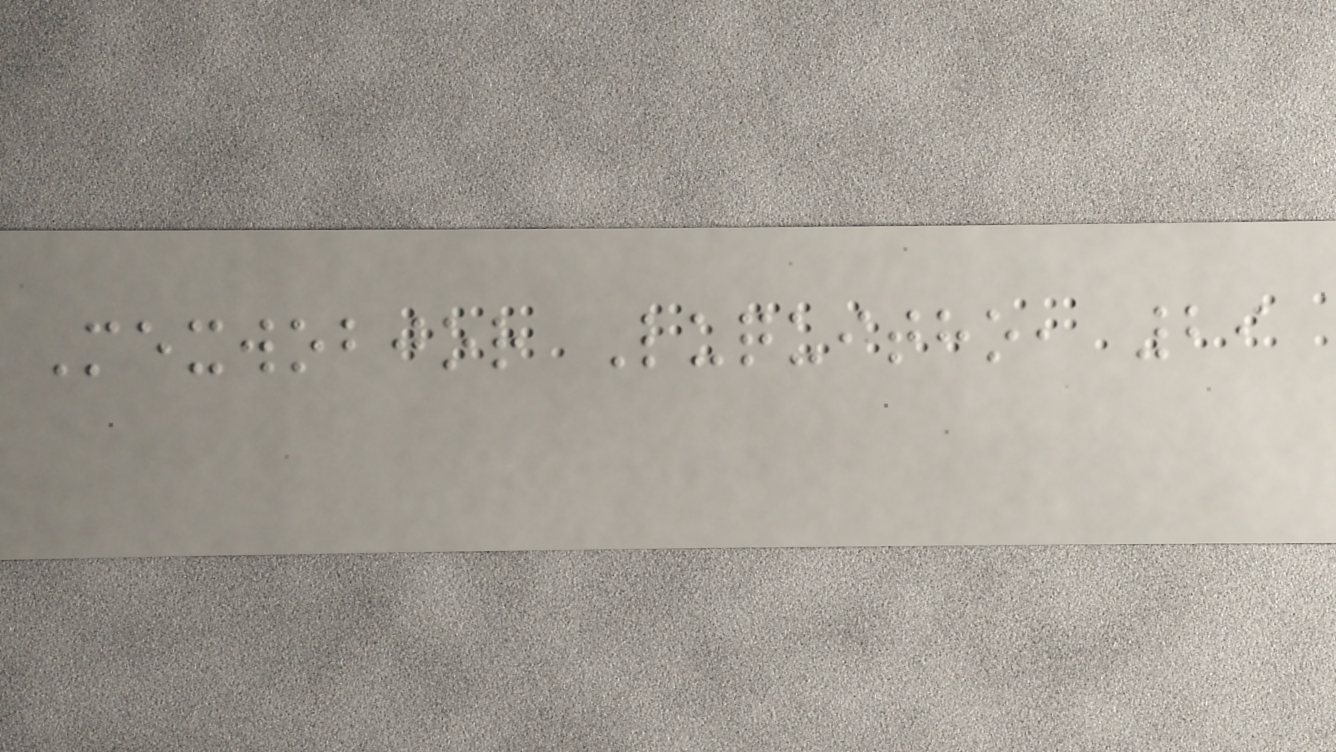Mexwobjor Luquitho, 29
